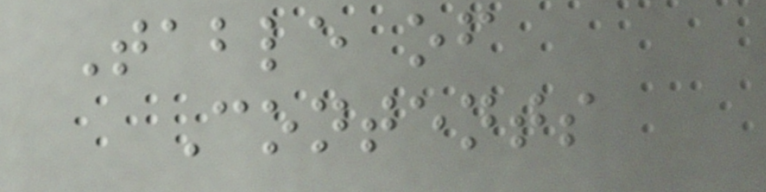Table of
Contents
